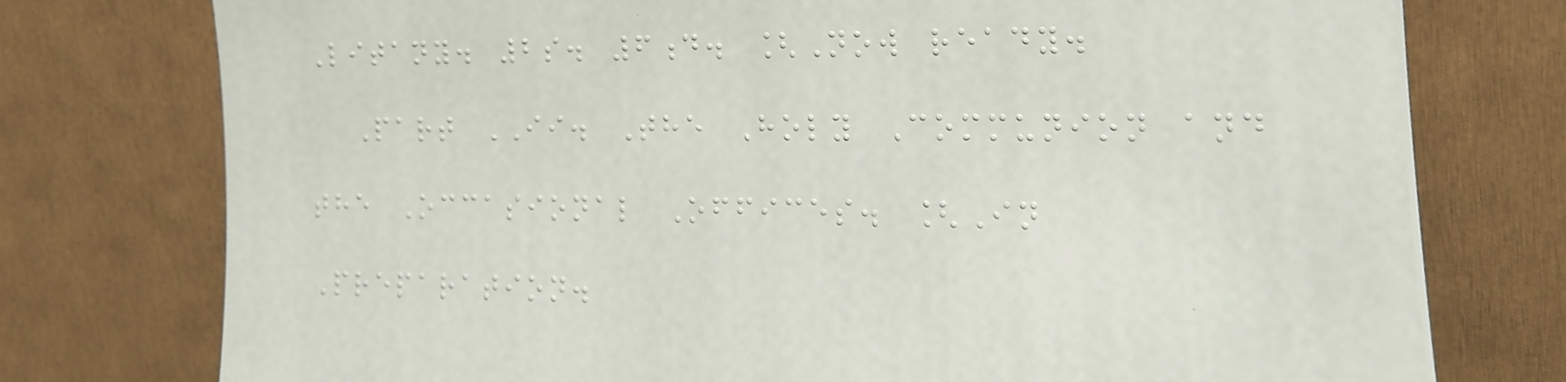Litany. 2s. 6d. [Now ready.
Part II. The Holy Communion and
the Occasional Offices. [In
Preparation.
